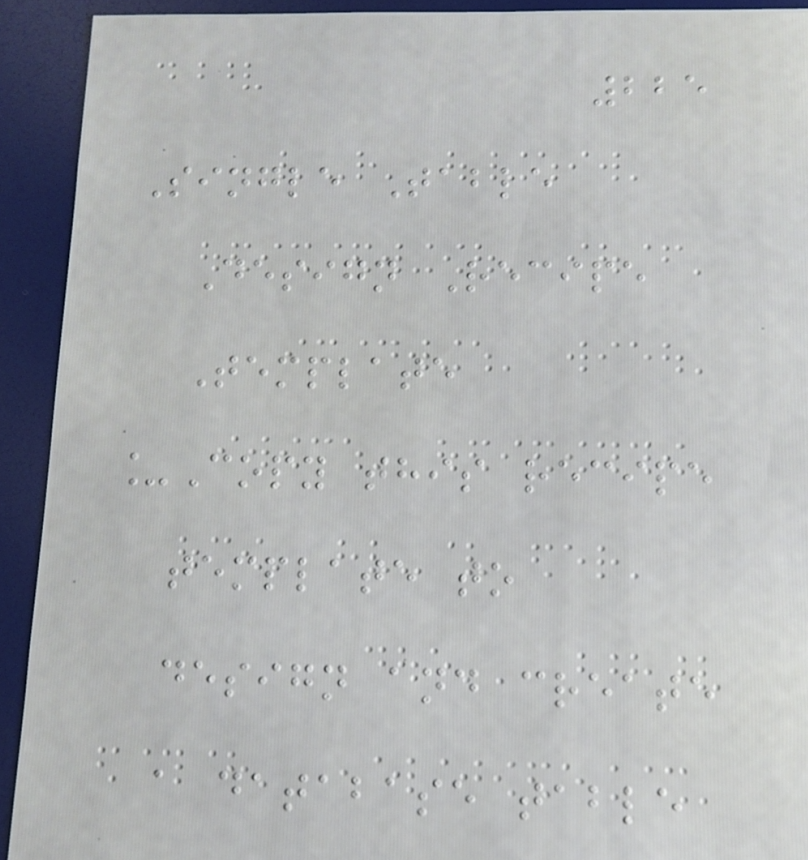225
Single Table
Design Recipe
Template
_Copy this recipe
template to
design and create
a database table
